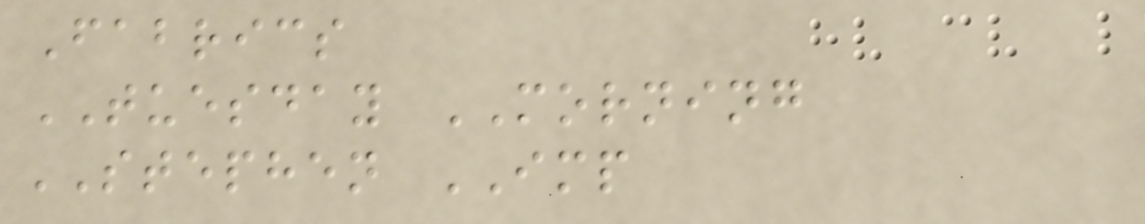Fabrics
TUESDAY MORNING
STEPHEN IMP
